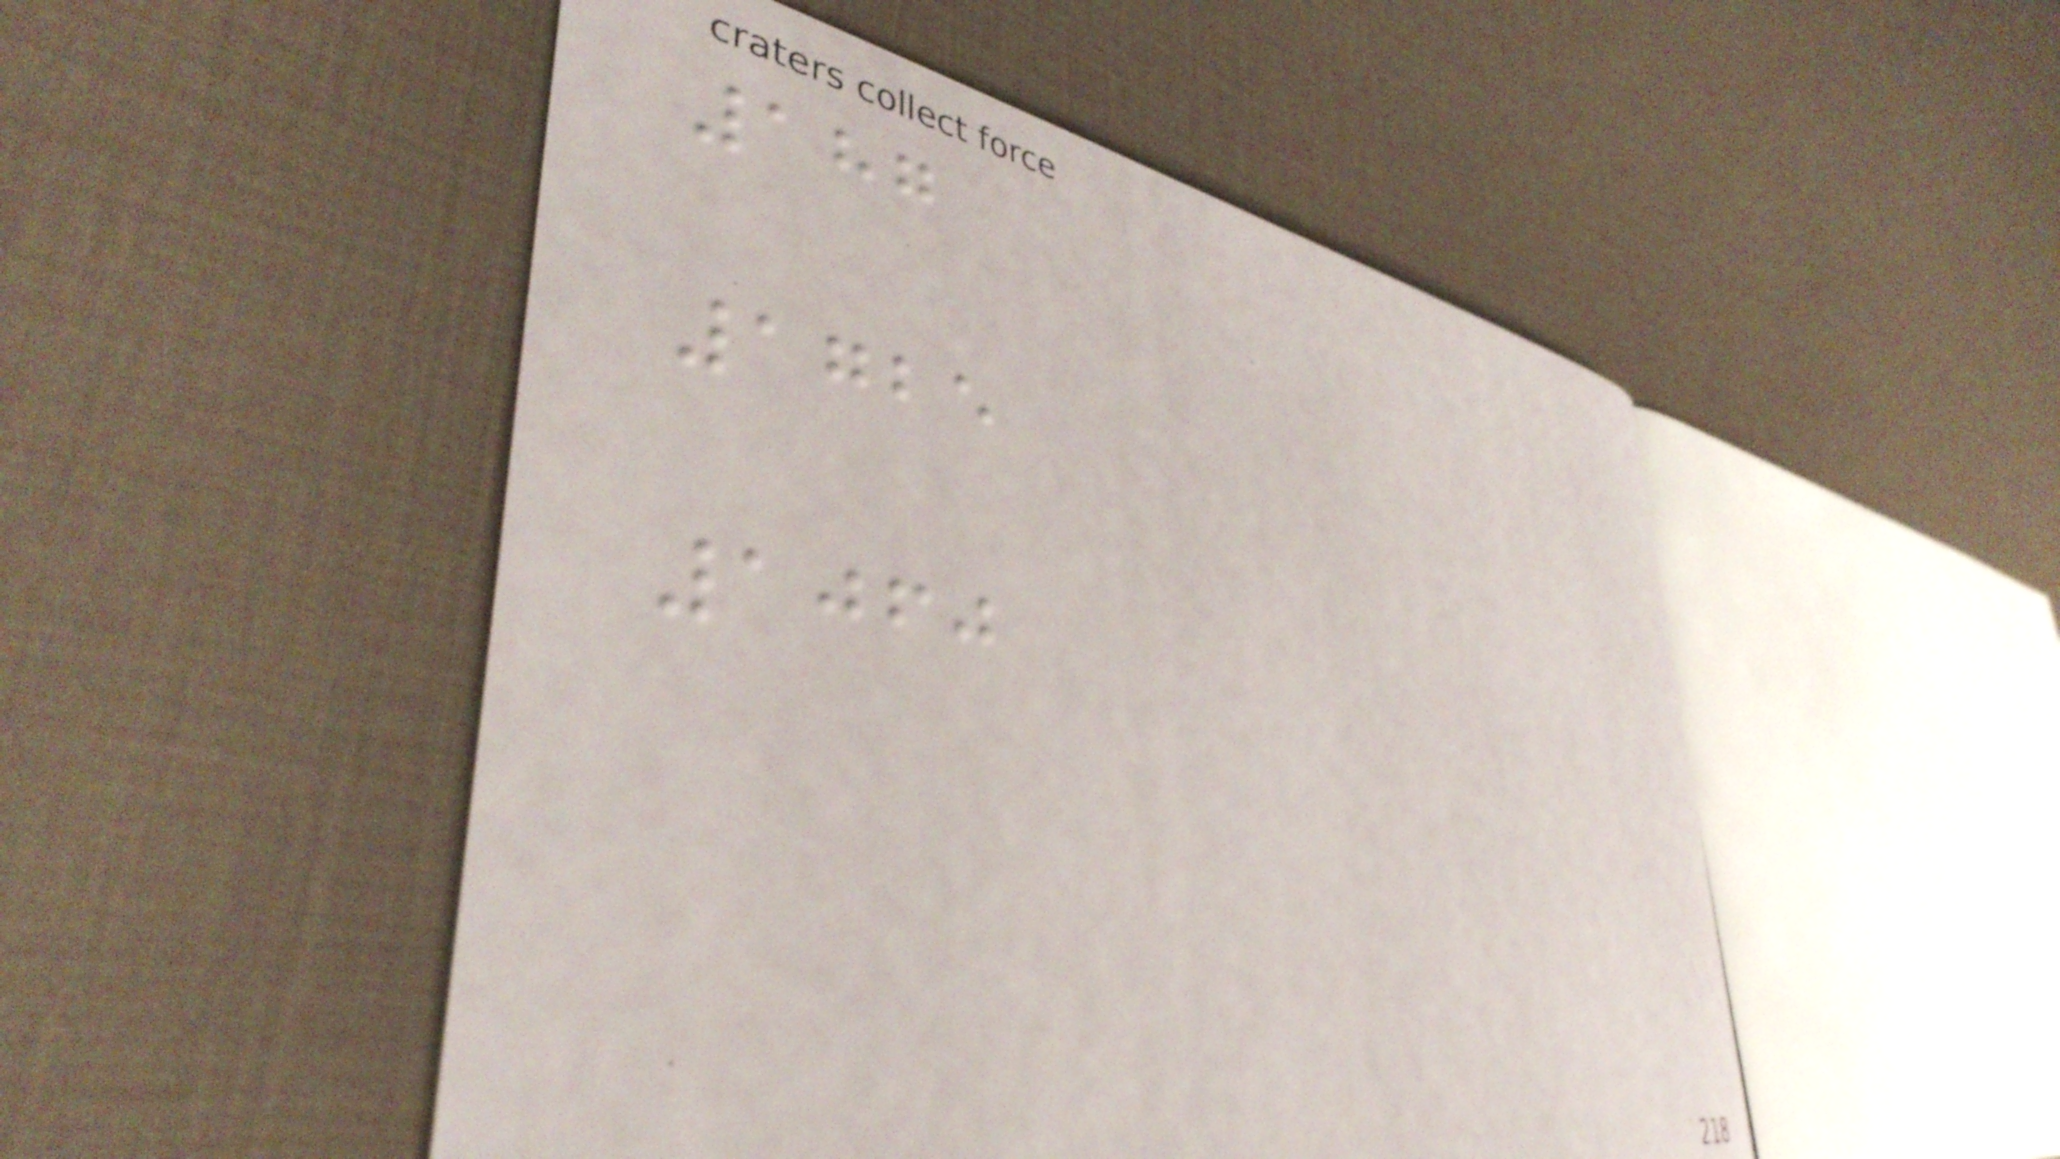187
1725
1060
